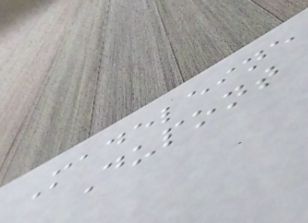Madeleine
Dupont
